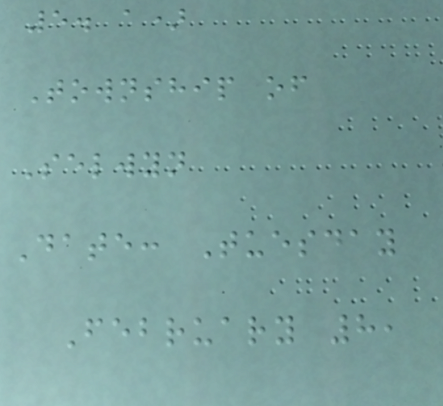5. a)
Township of
Selwyn
Date: Tuesday
February 8,
